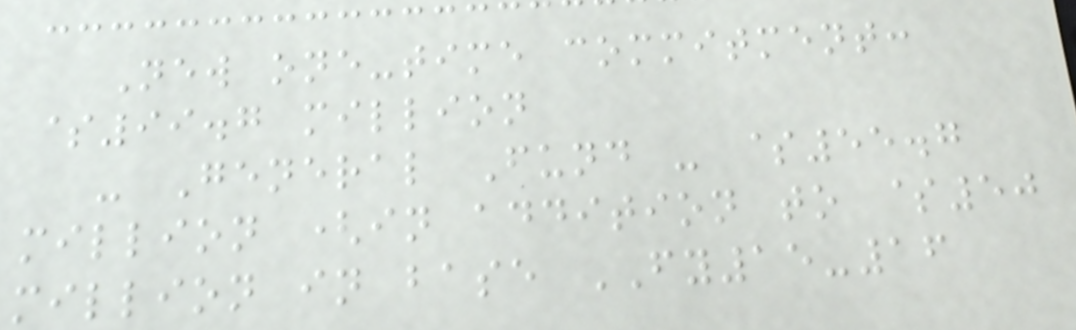New one-time commitment:
$99.7 million
- General Fund - $55.7
million (in addition to $50
million in base FY15-16
